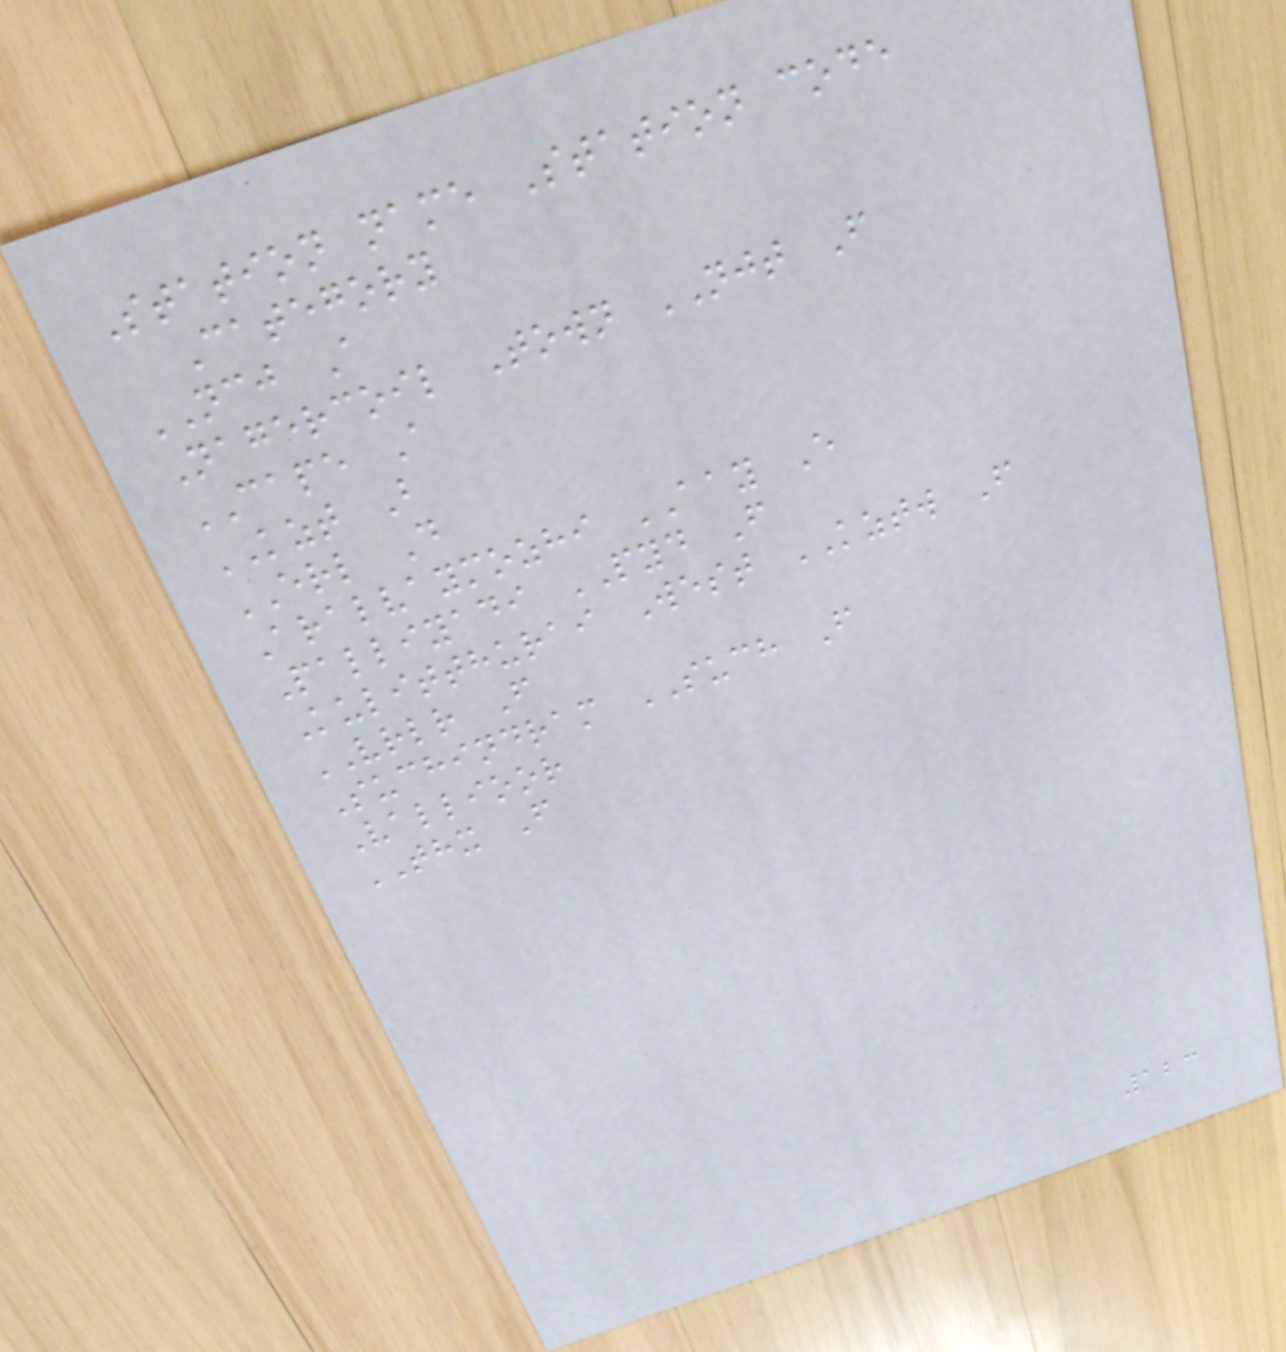Station name Station code
Category
NCJ A
Nagercoil Town NJT F
CAPE A
KZT B
ERL D
Aralvaymozhi AAY E
Palliyadi PYD F
Kulitthurai West KZTW F
VRLR F
Suchindram SUCH F
Vallioor
THX F
123
